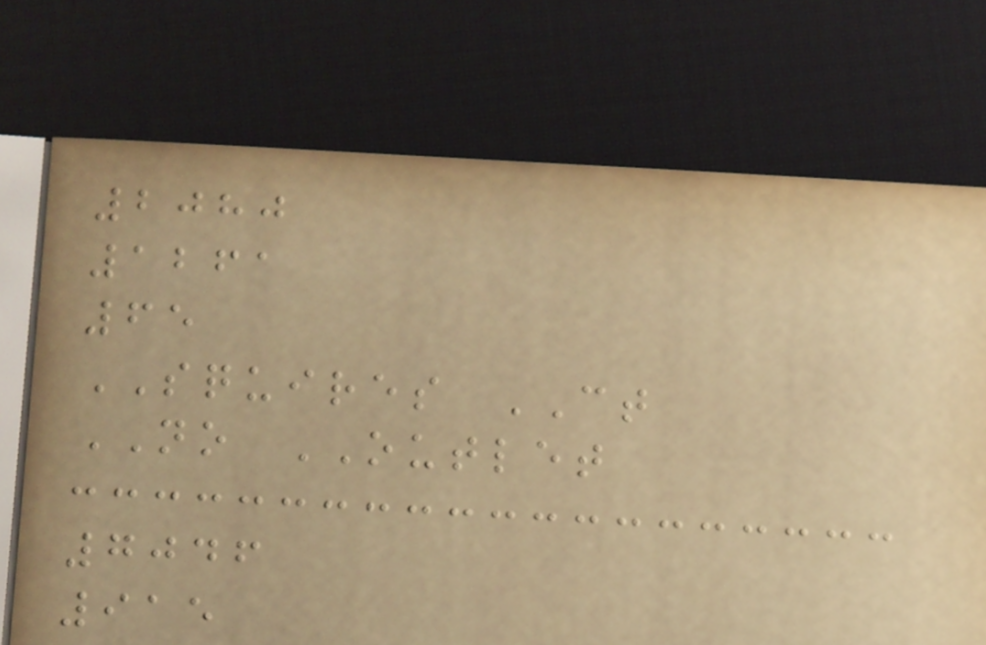2080
1261
65
SQUIRES CT
NO OUTLET
7046
915
